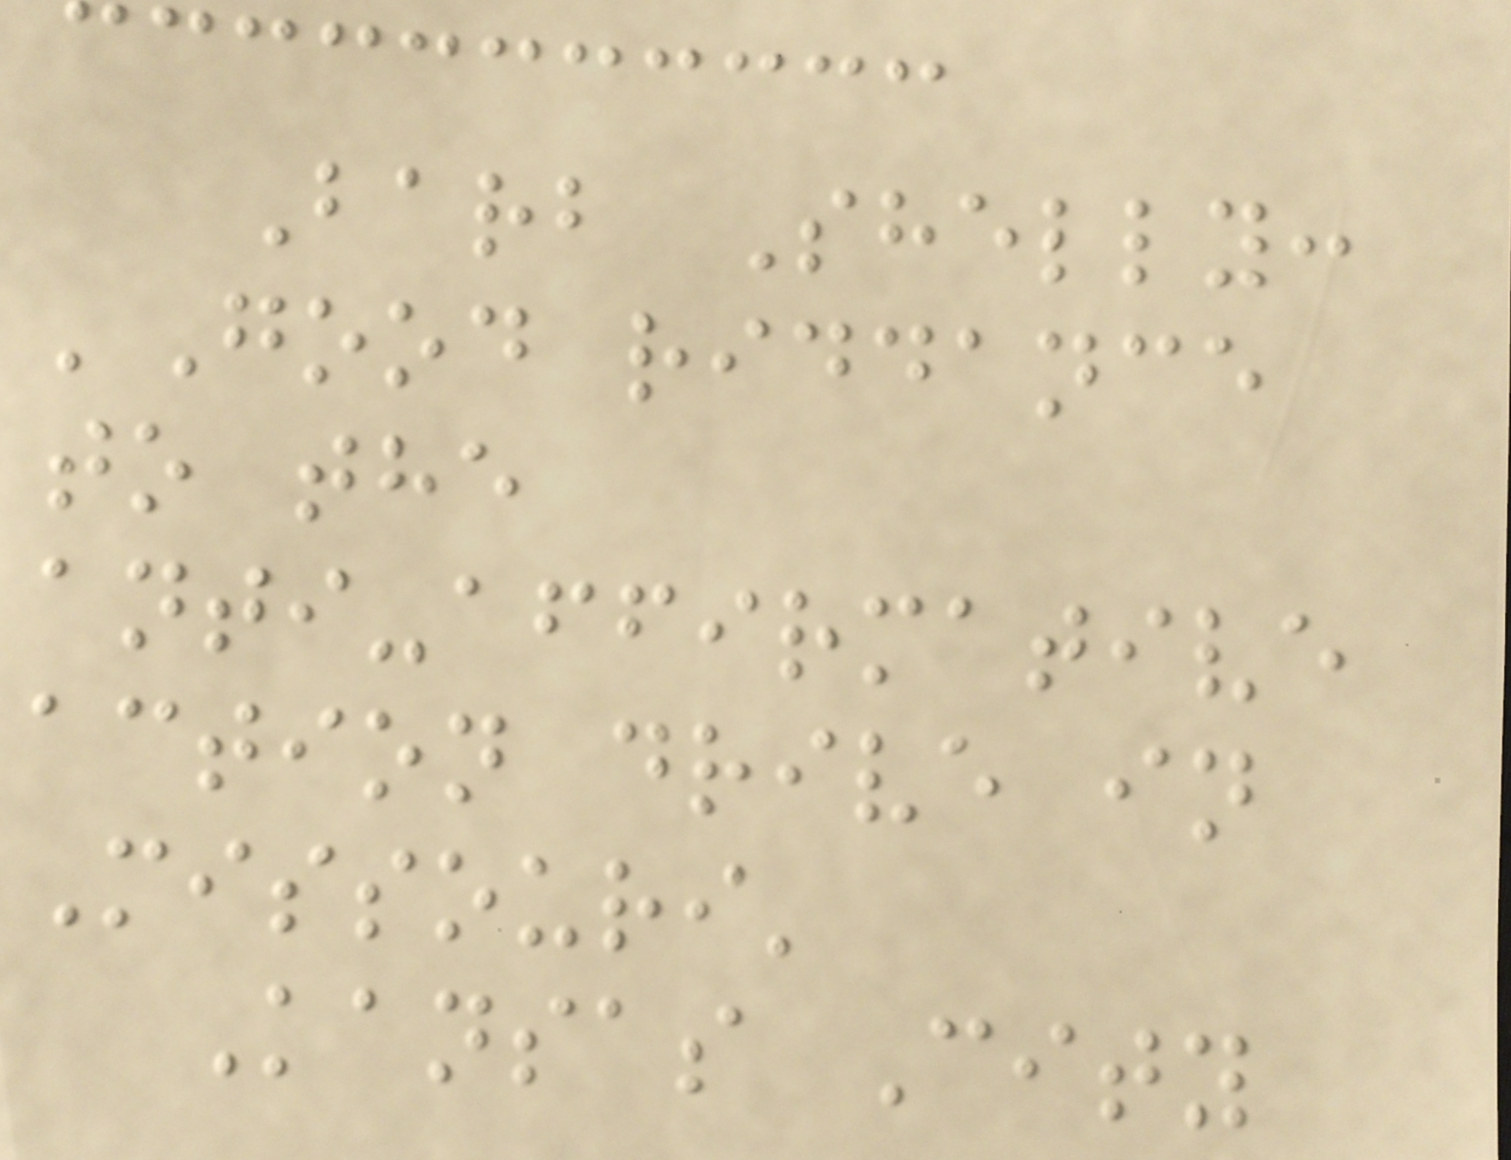Barb Shelly:
'Good riddance
to the
anti-affirmative
action drive in
Missouri'
Kansas City
